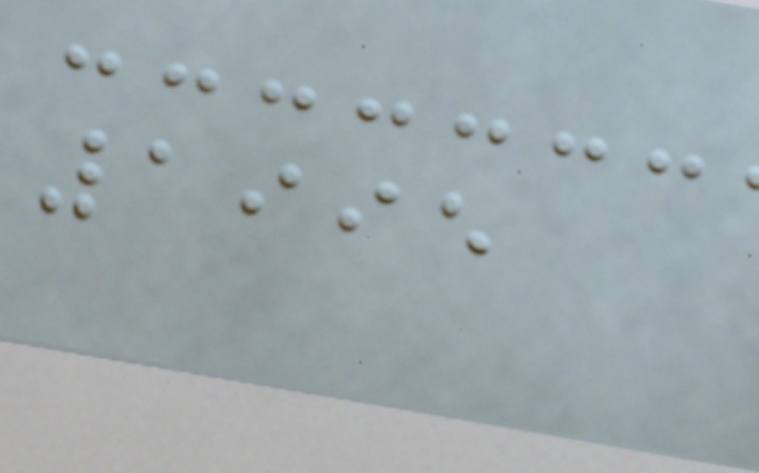1995
